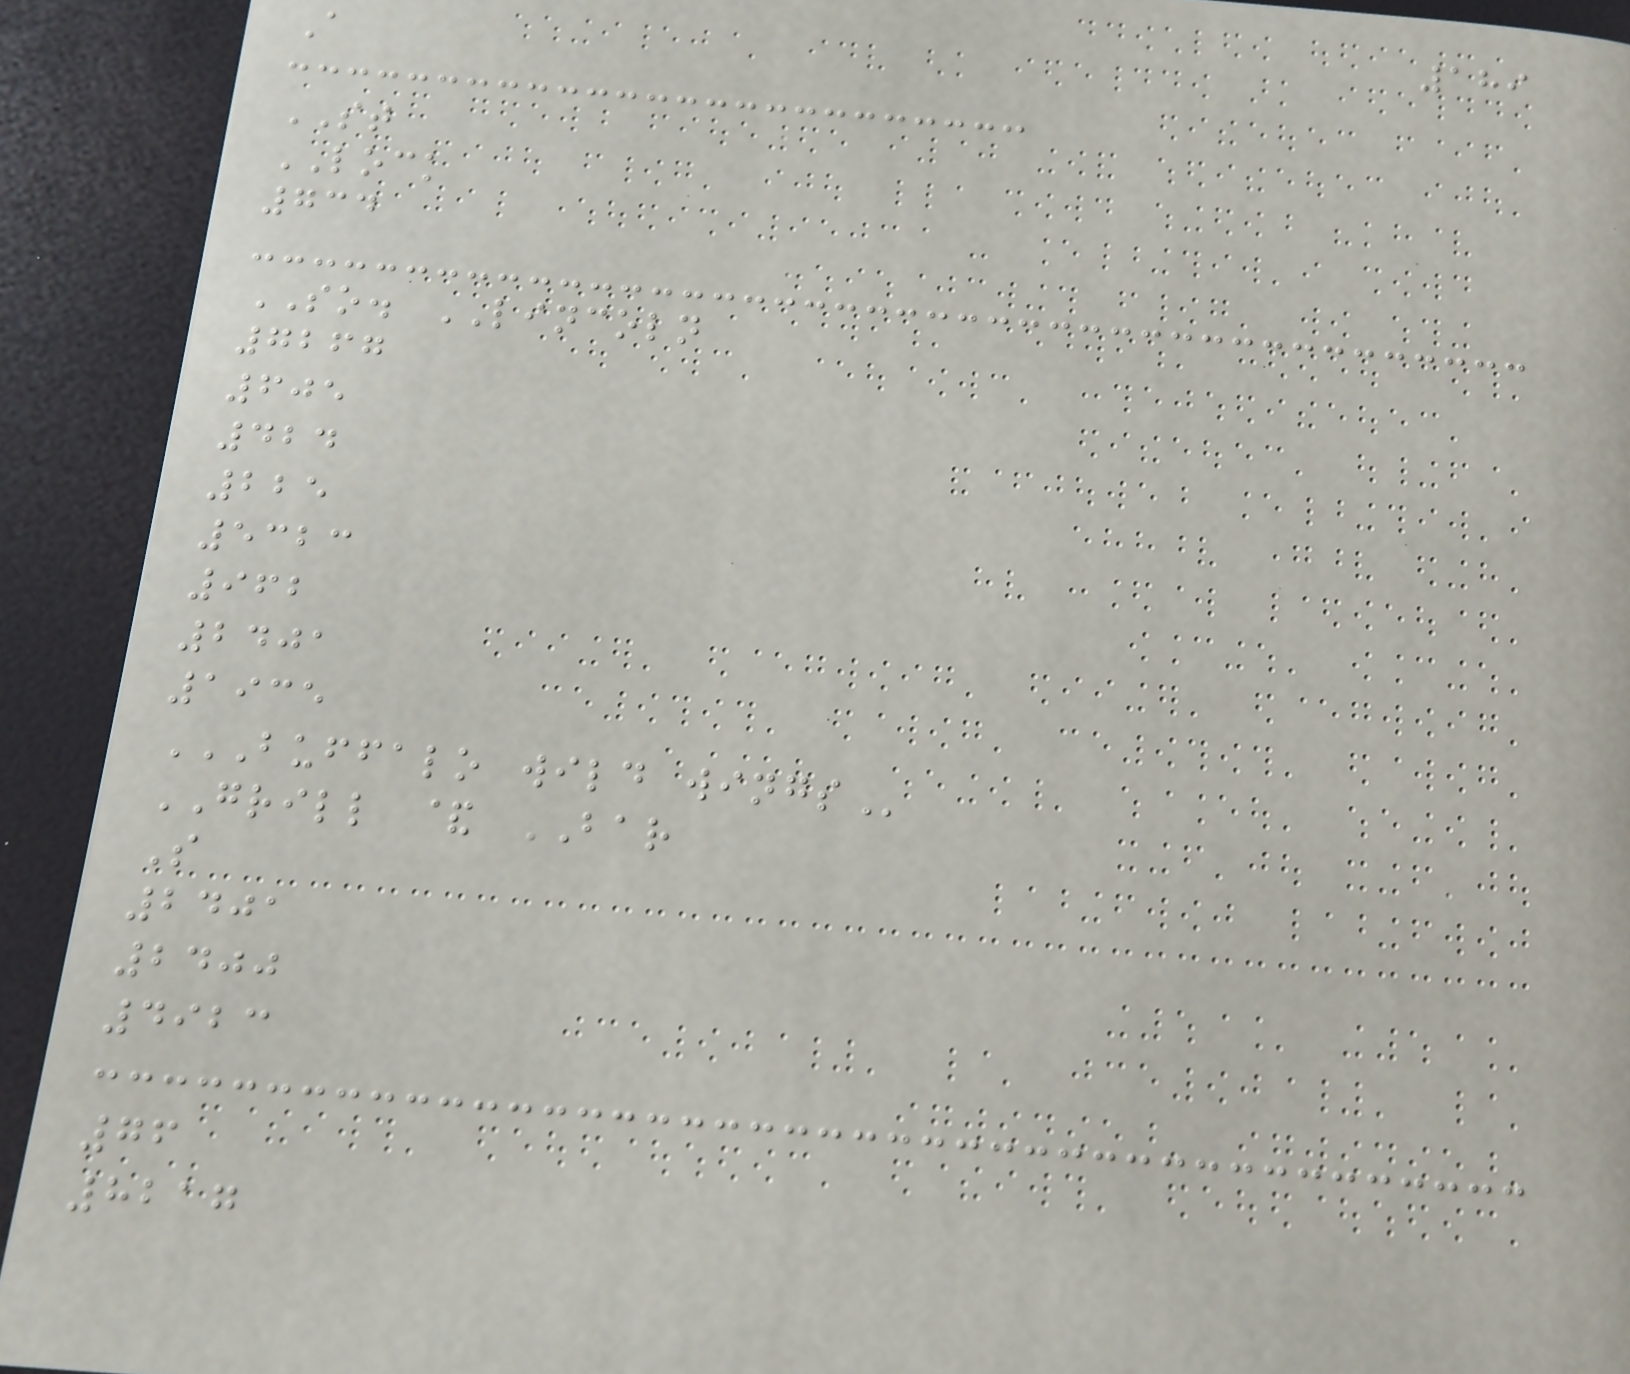189
A
ST
LOCK
734
SO. LINCOLN
7267
605
424
225
5323
962
2401
1935
BUFFALO WILD WINGS
GRILL & BAR
S
2401
2400
4923
76
8217
